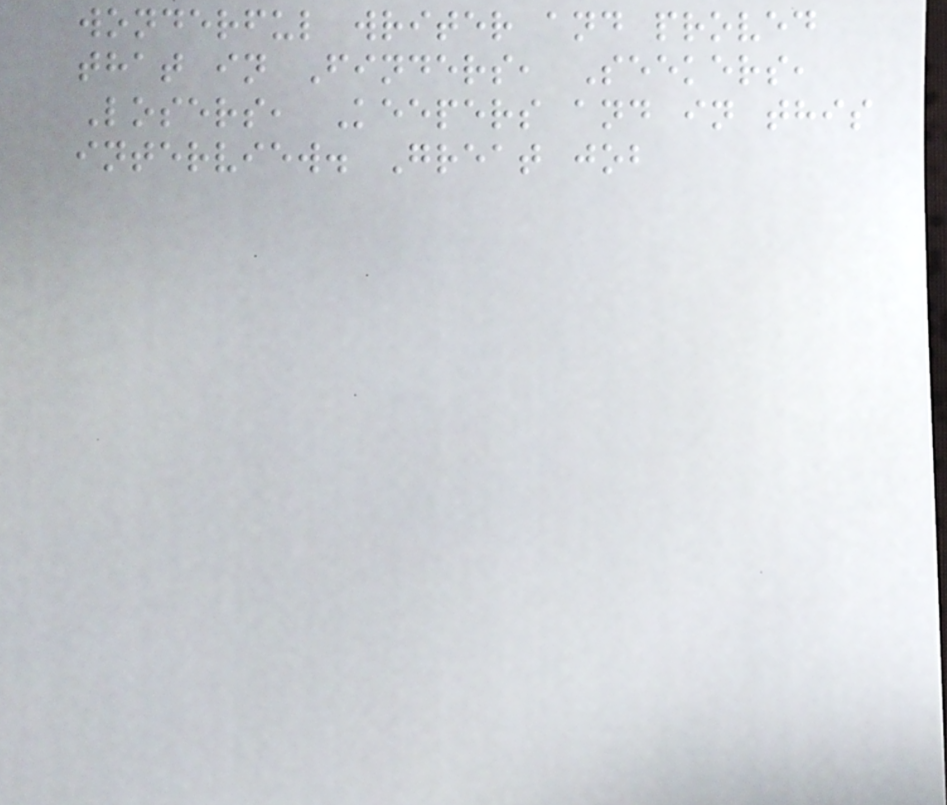wonderful writer and proved
that in Finders, Seekers,
Losers, Keepers and in this
interview. Great job
